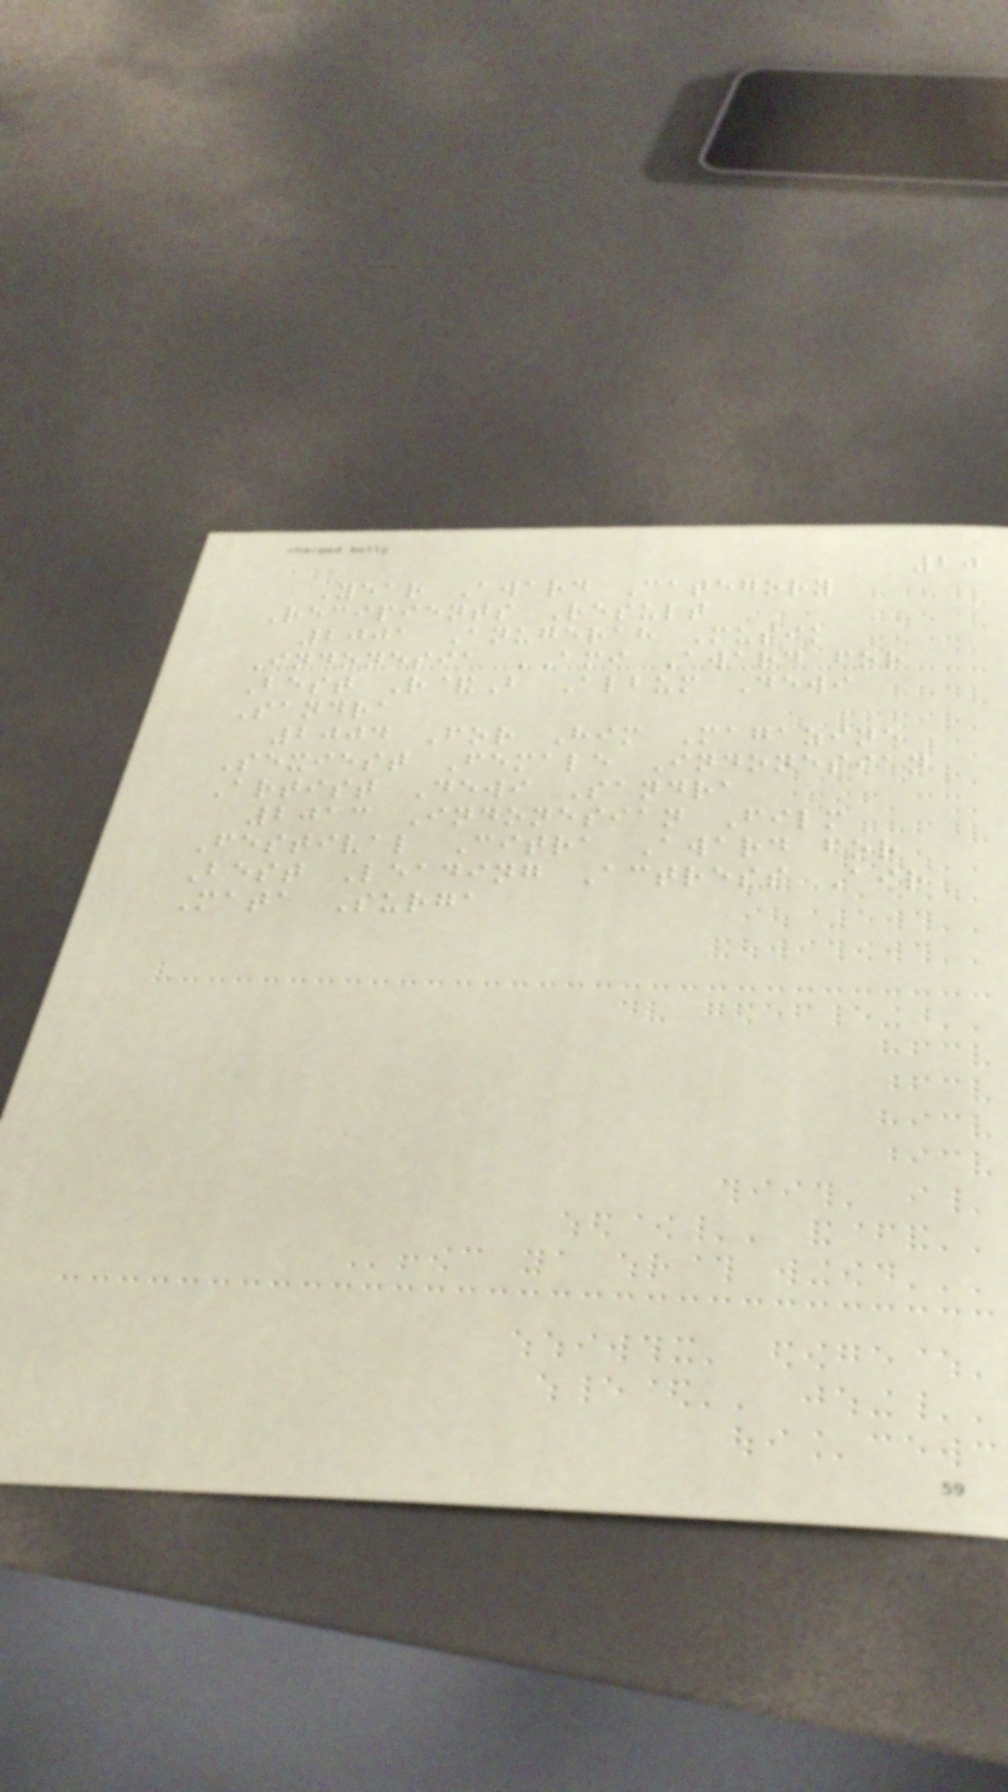20
Year Award Category
Recipients Result
2001 Anugerah Musik
Indonesia AMI Award for
Best R&B Album Dewi
Sandra
2004 For Him Magazine
Sexiest Female Indonesian
Artist Dewi Sandra
2013 Indonesian Film
Festival Citra Award for
Best Leading Actress Air
Mata Surga
